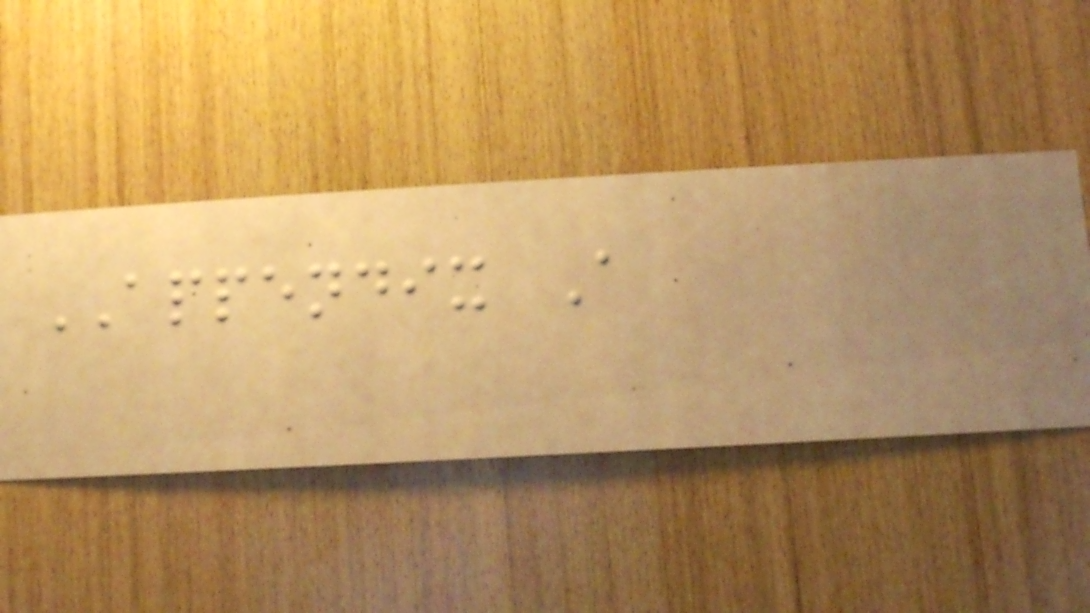APPENDIX A
